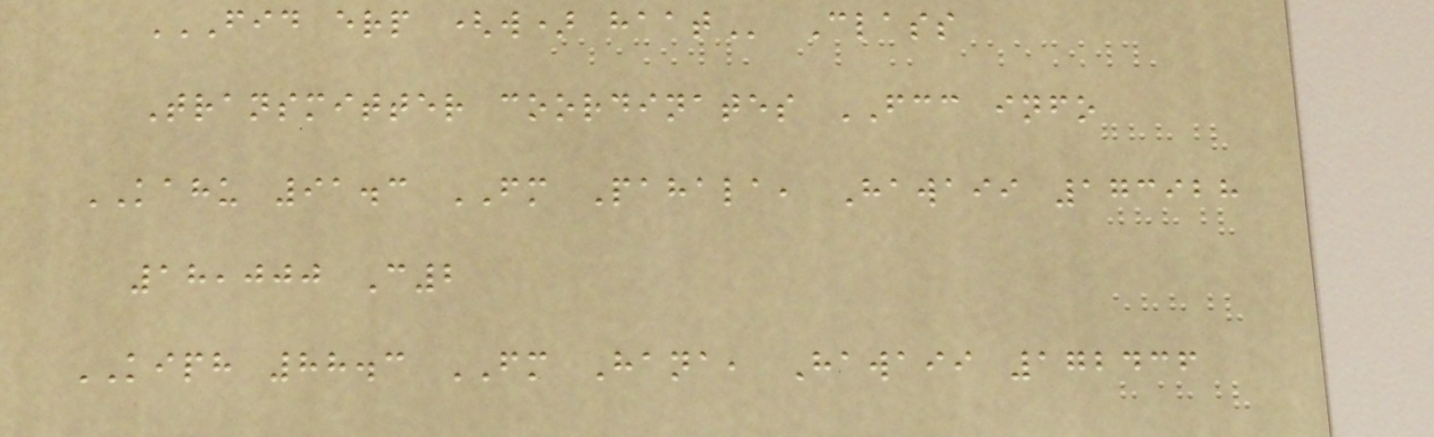FID ERP (W) HAAT Class
Transmitter coordinates FCC info
KAHU 91.3 FM Pahala, Hawaii 173928
18,000 C2
KIPH 88.3 FM Hana, Hawaii 172436
